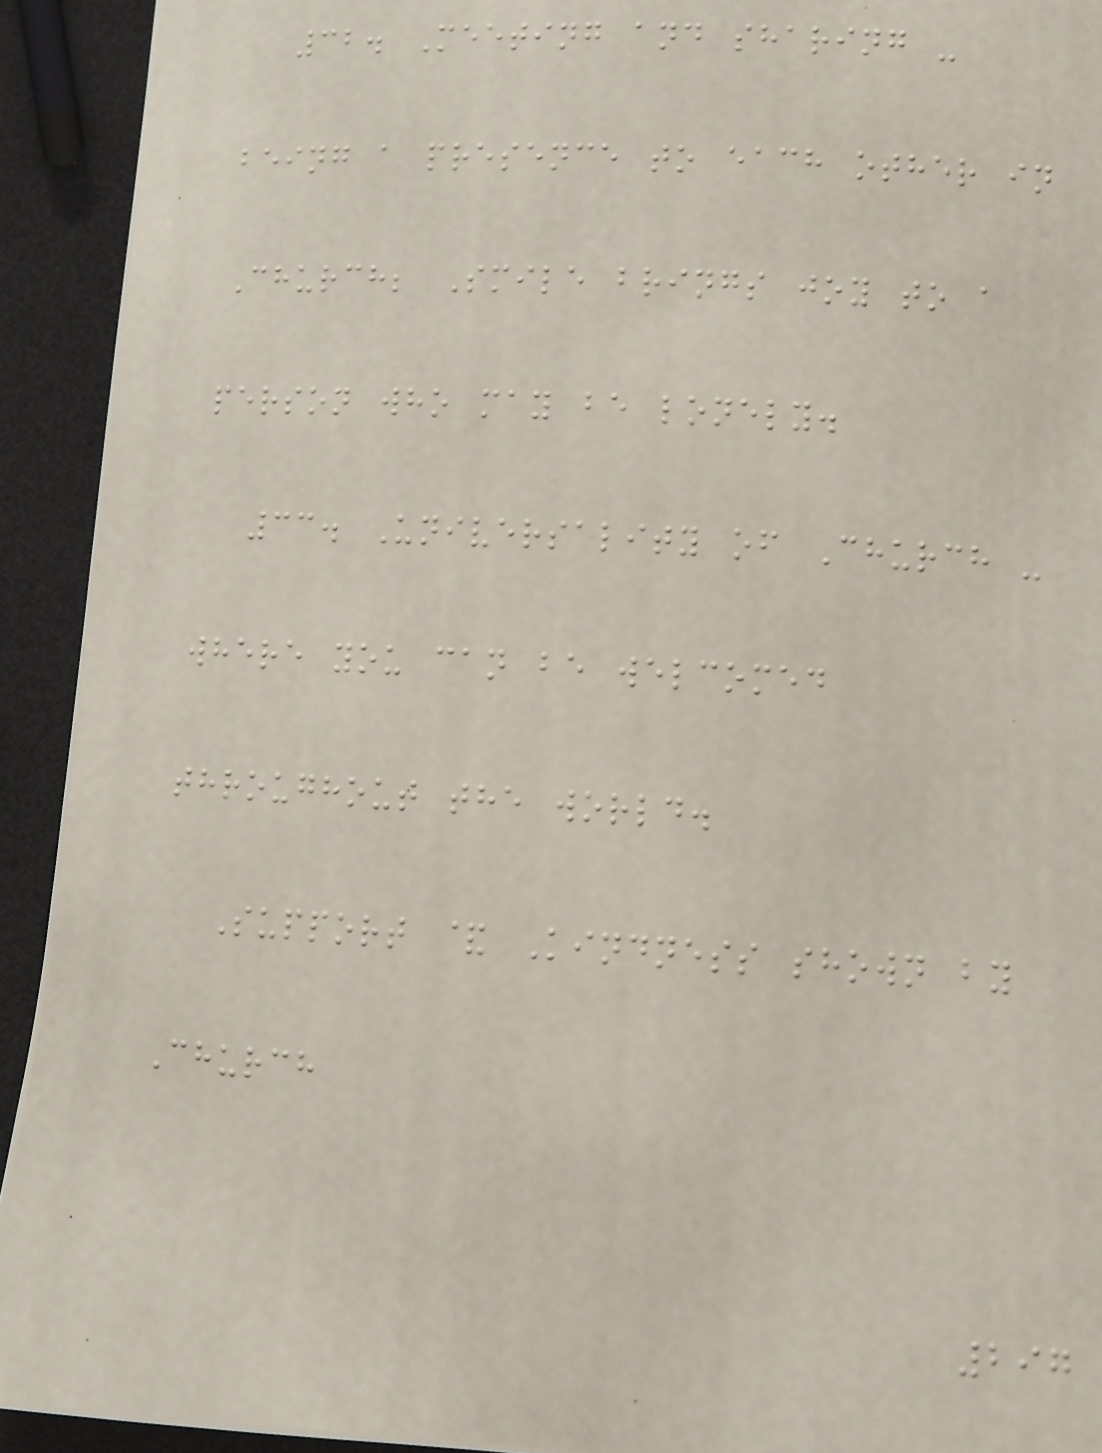32. Meeting and sharing -
being a presence to each other in
Church; Smile brings joy to a
person who may be lonely.
33. Universality of Church -
where you can be welcomed
throughout the world.
Support & Kindness shown by
Church
297
